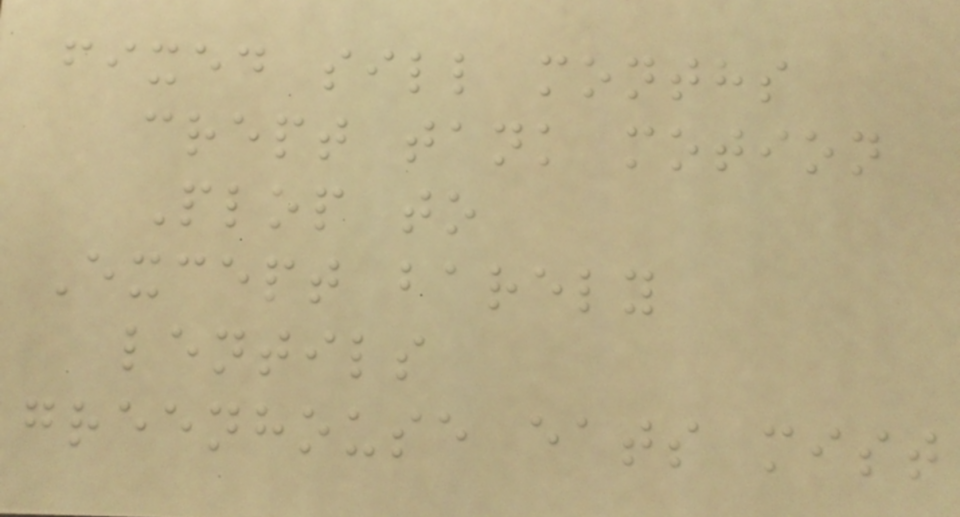fixed sill months
crept tank motion
Plop to
Except barely
lentils
greenhouse eats mist
